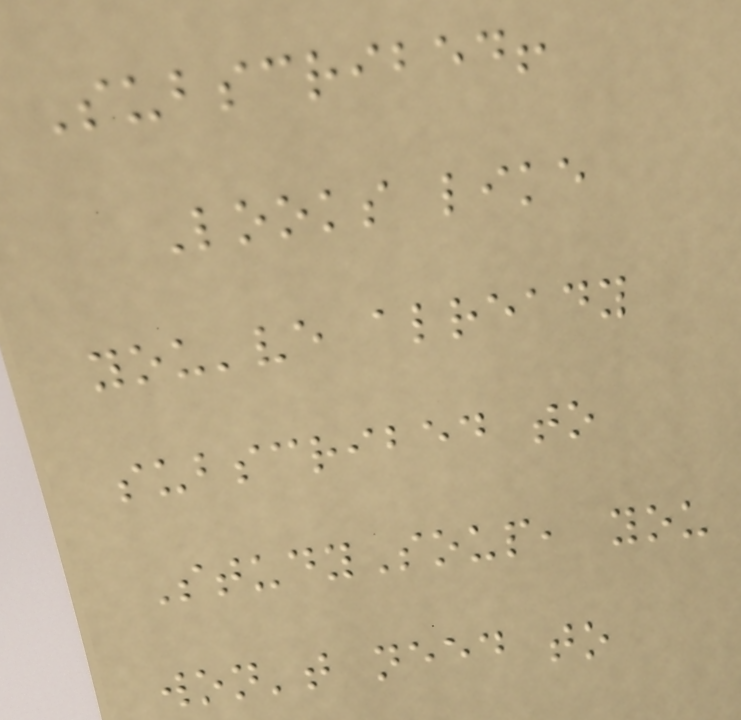Subscribed!
Looks like
you've already
subscribed to
StudySoup, you
won't need to
